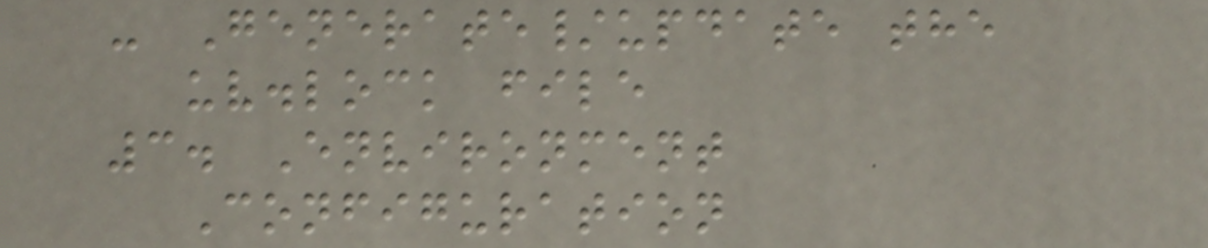- Generate/update the
uv.lock file
3. Environment
Configuration
